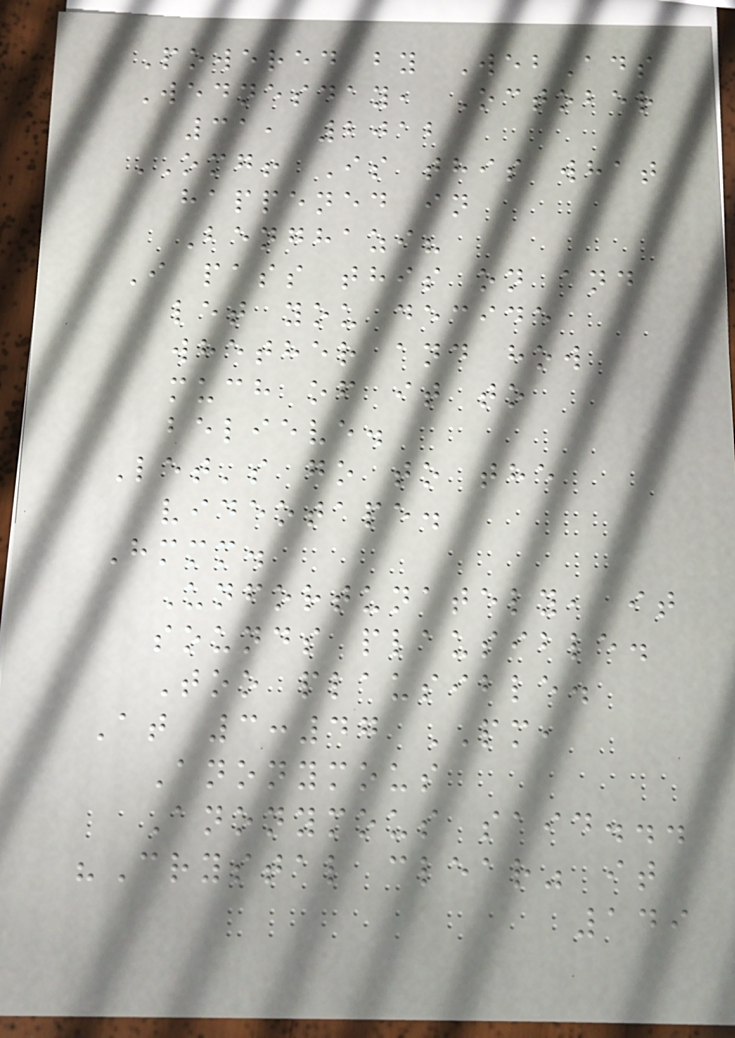Powered by WebAds
Wednesday, October
31, 2012
OMG! Is this what
happened in
Benghazi?
I pass this on and
let you decide
whether and how
much of it to
believe.
Let's go to the
videotape.
Hmmm.
Unfortunately, it
sounds plausible.
Too plausible.
At 3:47 PM,
Anonymous
Anonymous said...
"Crystal clear" it
149
